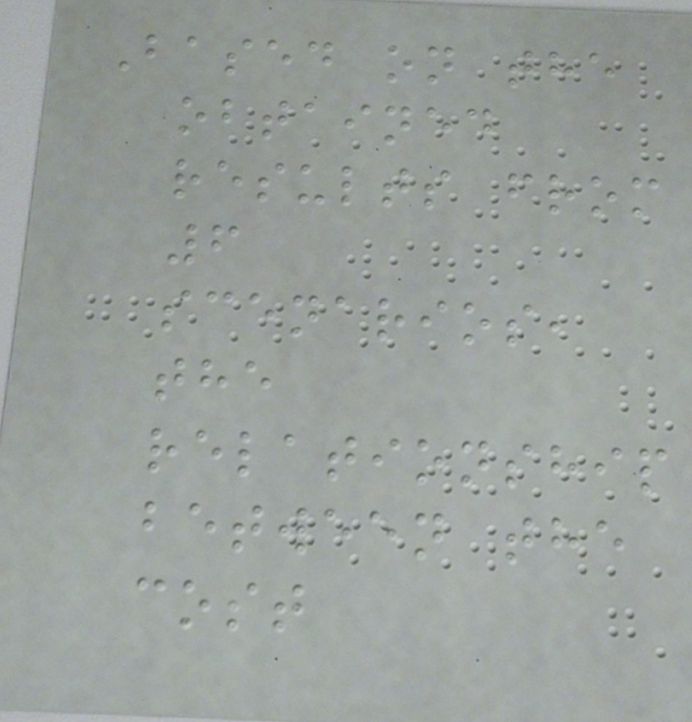Based on the
obtained
results from
6
scenarios,
the
relationship
between the
cost
